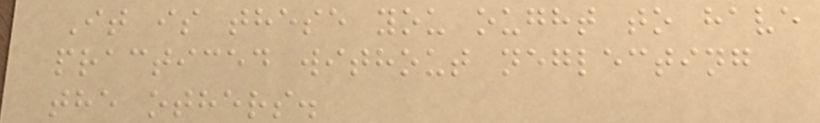It is these you ought to have
practiced without neglecting
the others.
